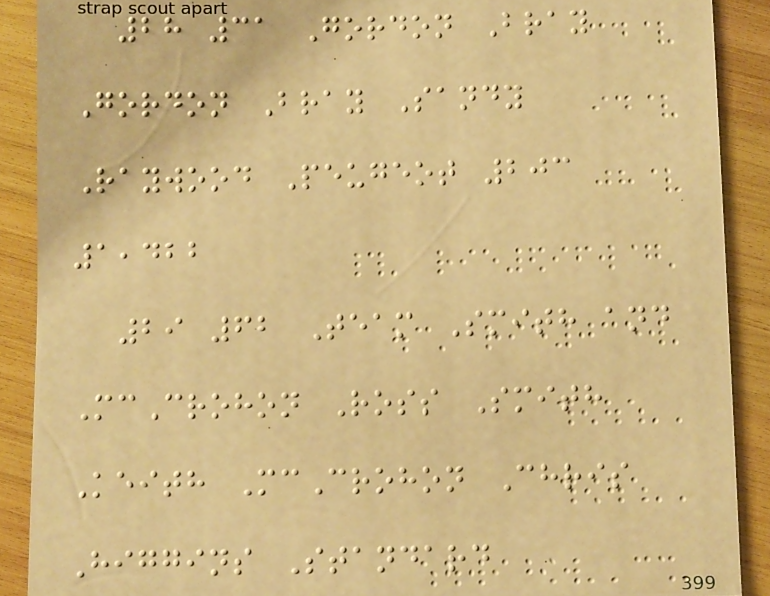28 31 Gordon Bray
Gordon Bray Sandy
Raywood Peugeot 203
1,422
29 62 Team Smith and
McCrohon Ross Smith
Keith McCrohon Chris
Higgins Standard
